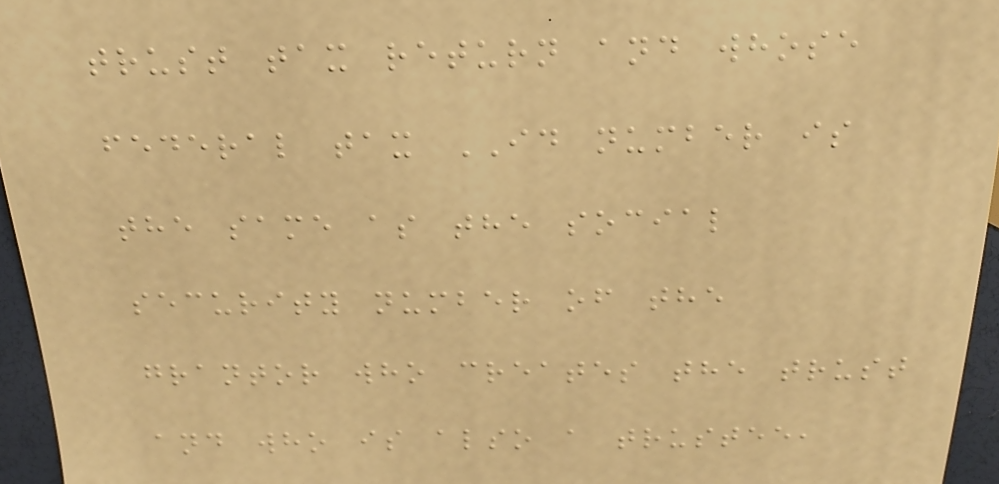trust tax return and whose
federal tax ID number is
the same as the social
security number of the
grantor who creates the trust
and who is also a trustee,
